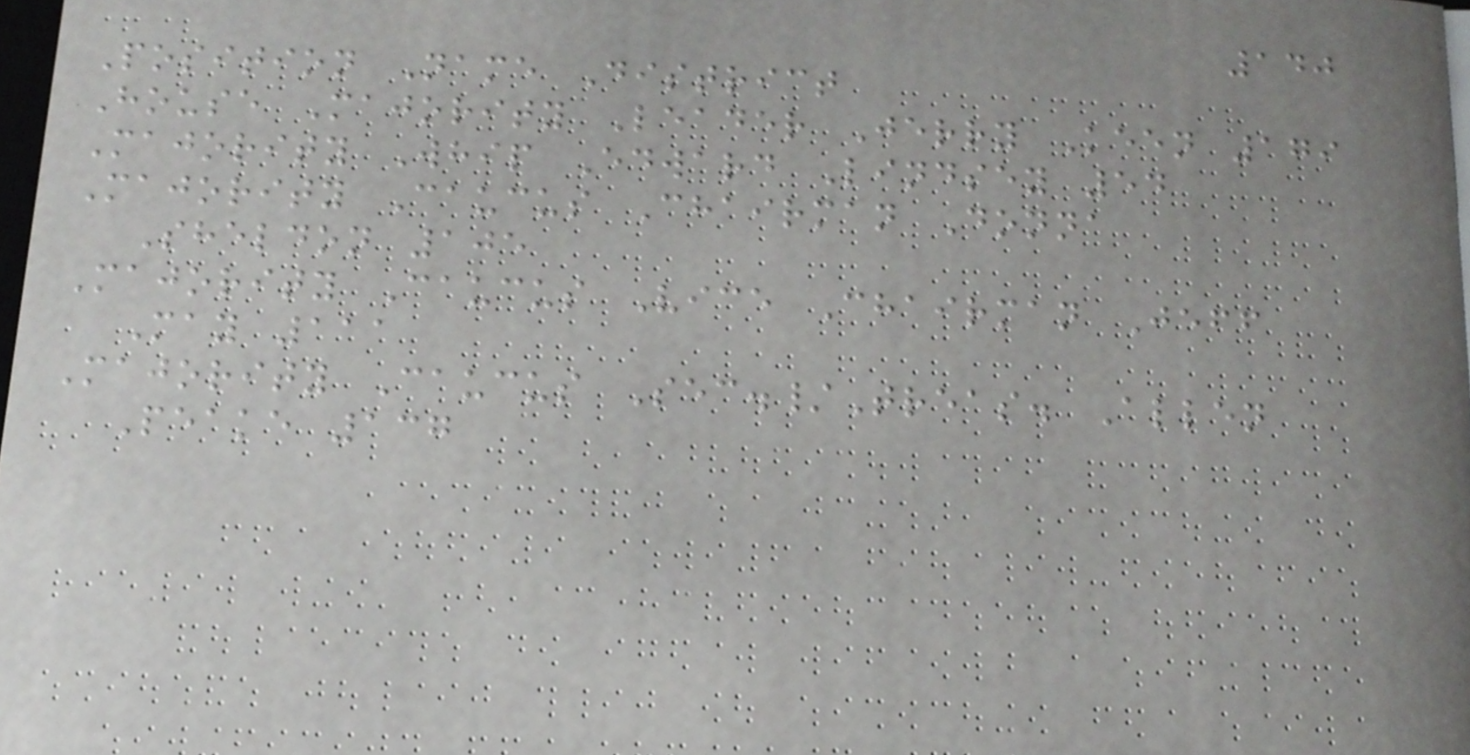140
Position Name District
House Majority Leader Jerry Keen 179
Majority Whip Edward Lindsey 54
Majority Caucus Chairman Donna
Sheldon 105
Majority Caucus Vice Chairman Jeff
May 111
Majority Caucus Sec./Treas. Allen
Peake 137
